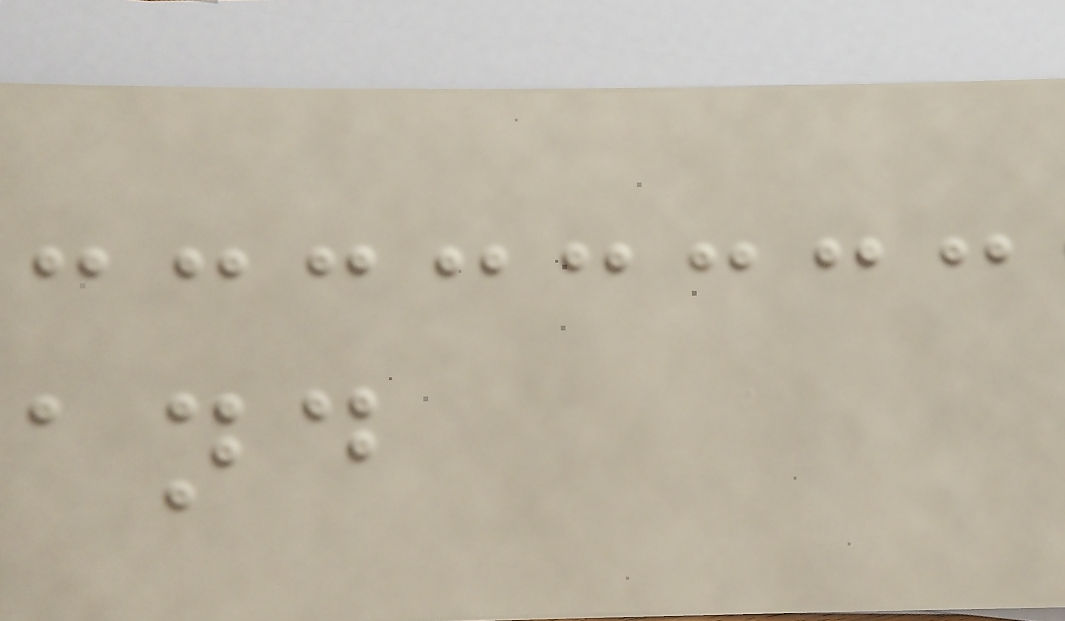and
